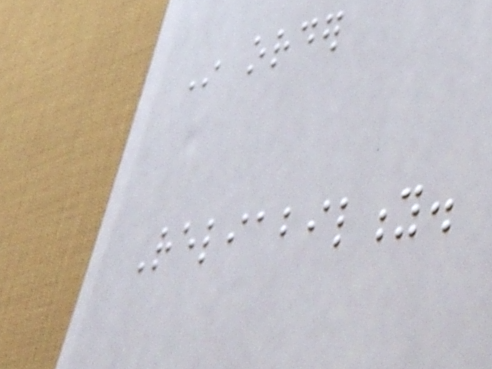In order
Reliability.
